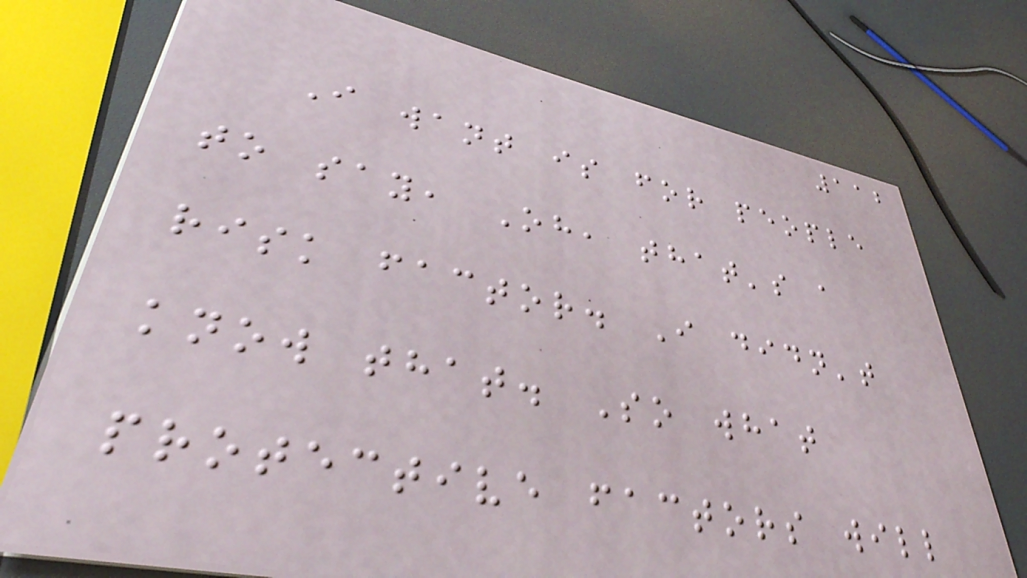112
I want is for people
to say, Oh, that's a
risk factor. I didn't
know that. So what
protective factors will
